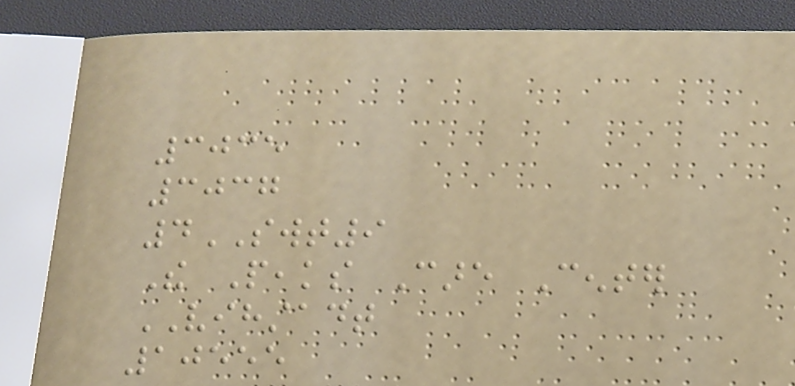3035
3037
4SWT9
The Peaks Care Center
VIHSTADT
10555
